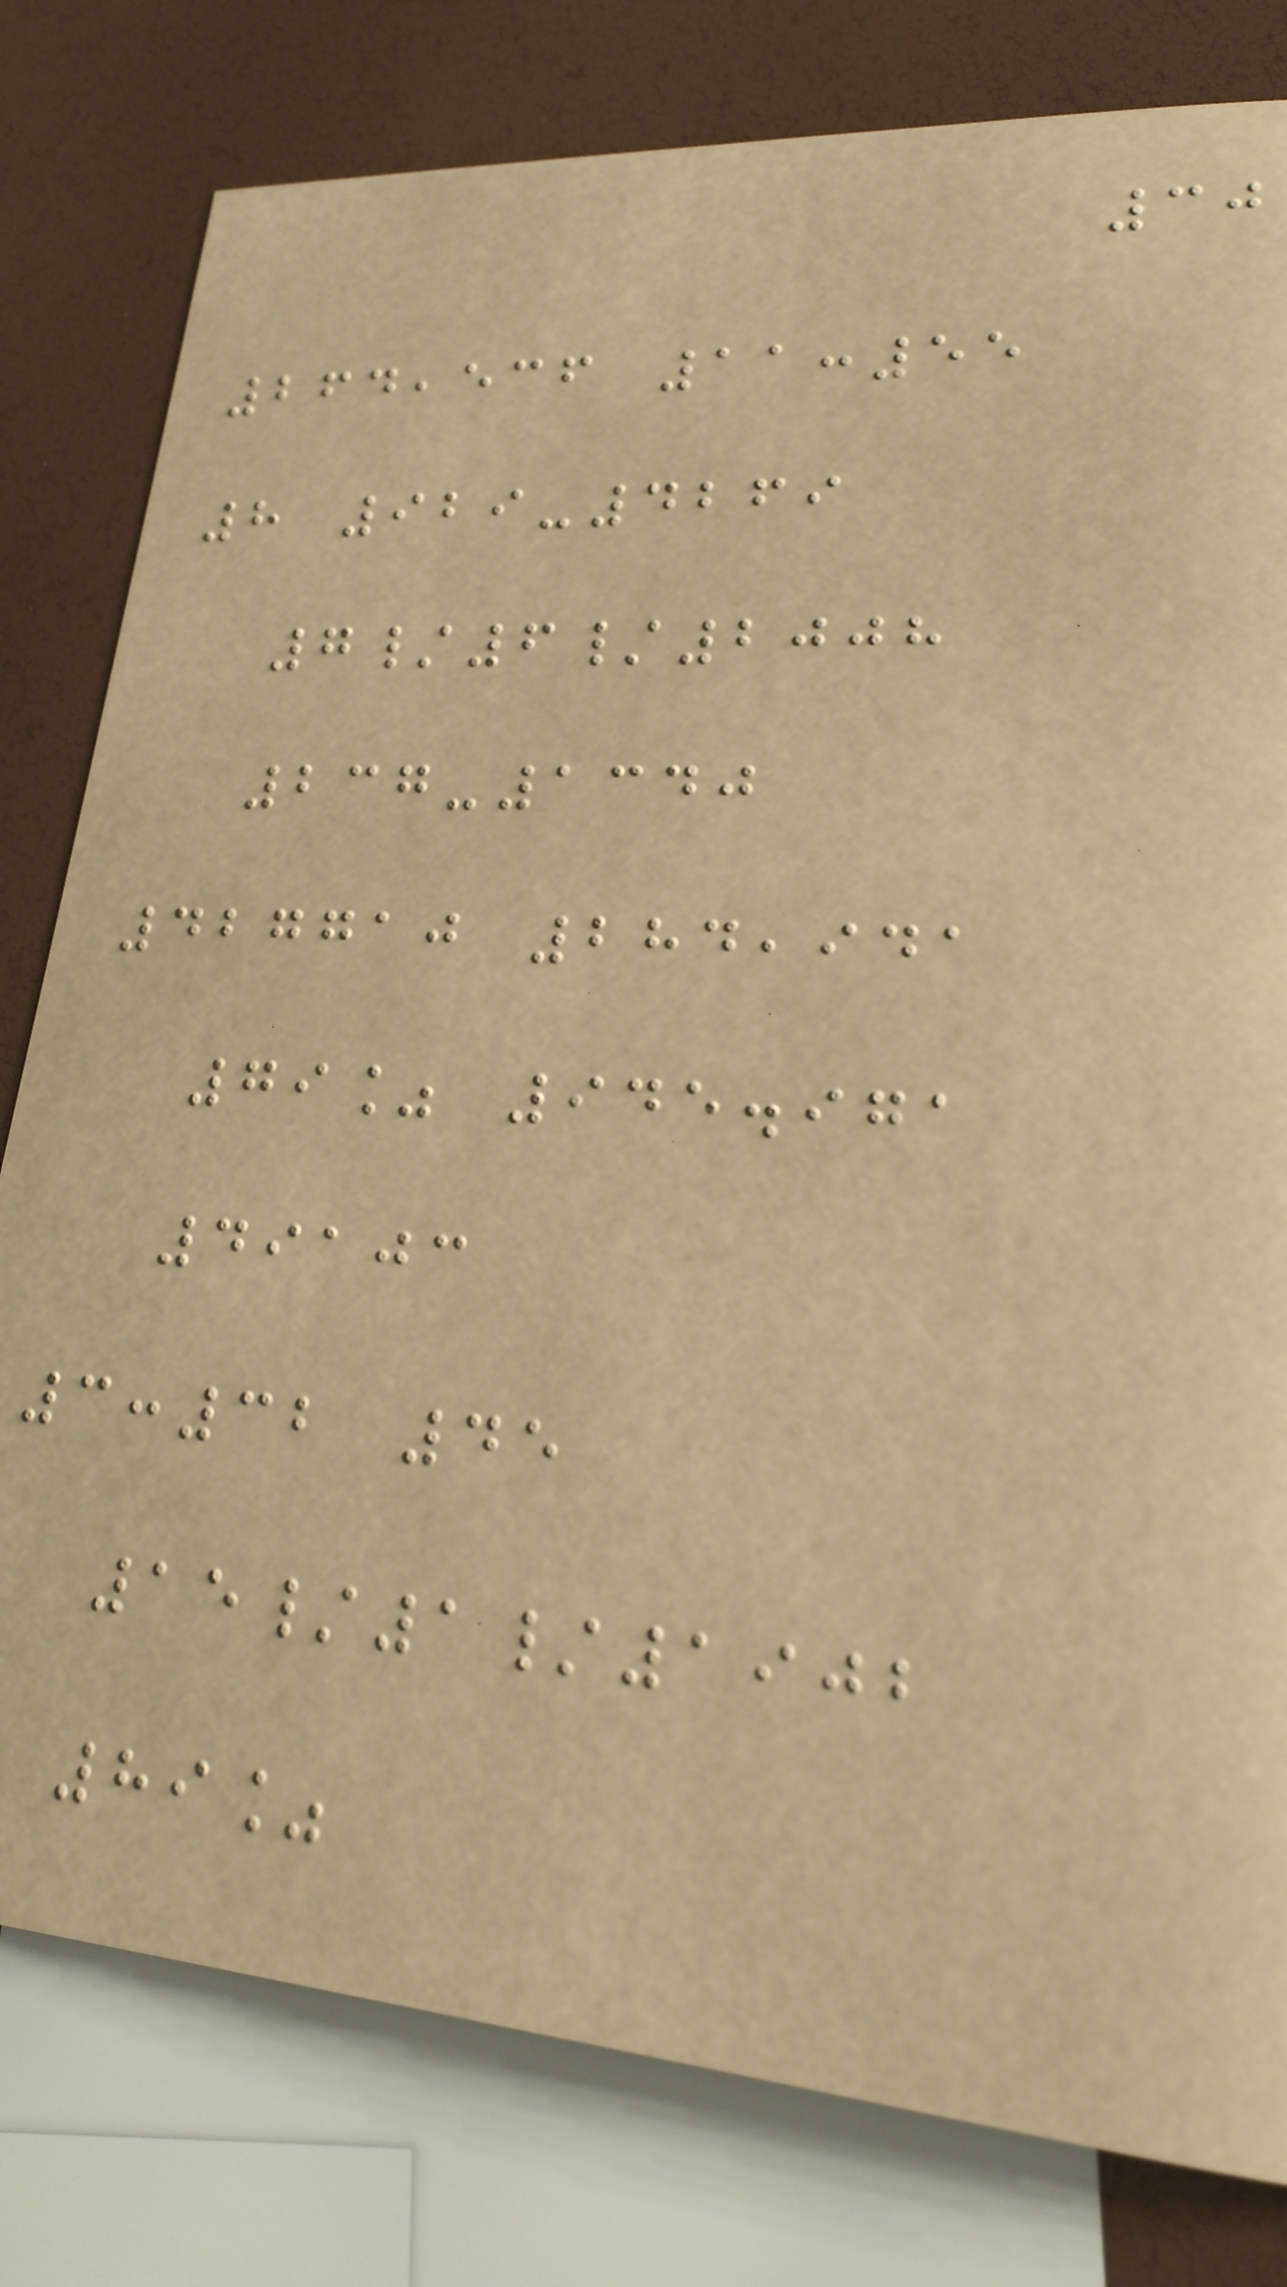30
264,536 11:55
8 929-4269
7/6/2008
237-1340
427710 284,941
79% 945.971
49103
3:32 45
15/1/1902
89%
